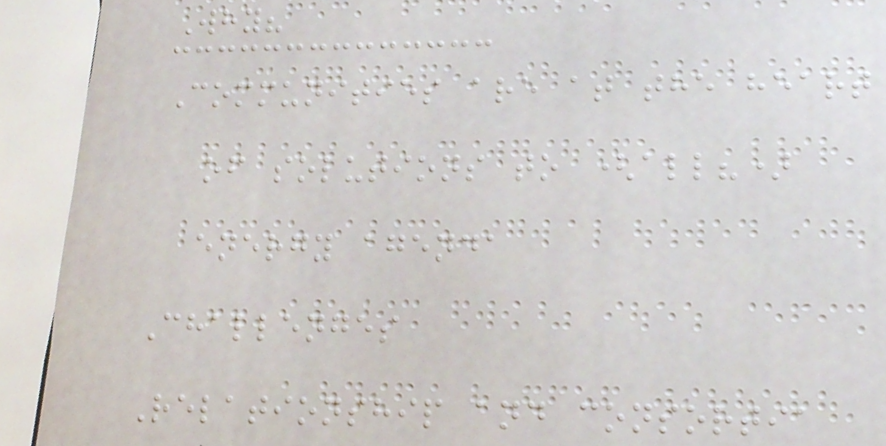Why?
Communities are at the heart
of solutions to (all?)
energy agenda
Challenges
Relationship and consortia
